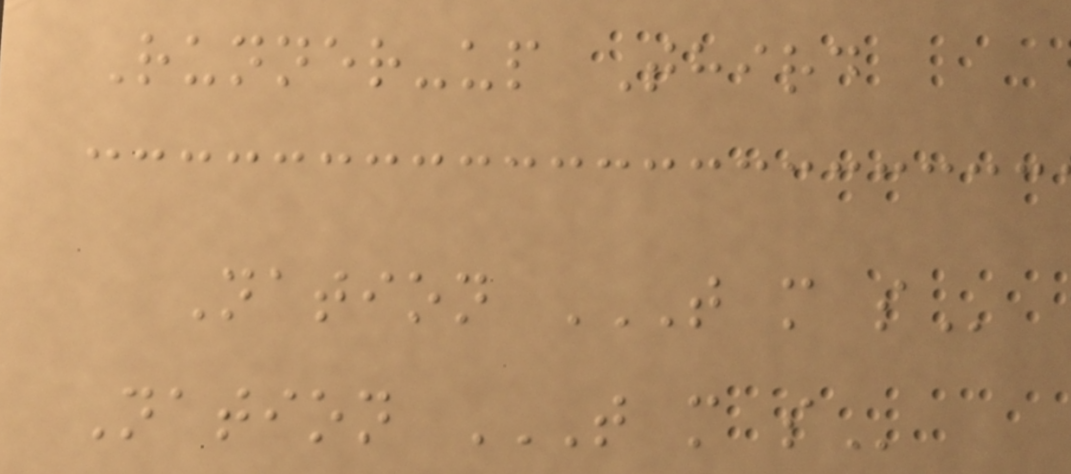Runner-up Third
Nation T M S
Nation T M S
